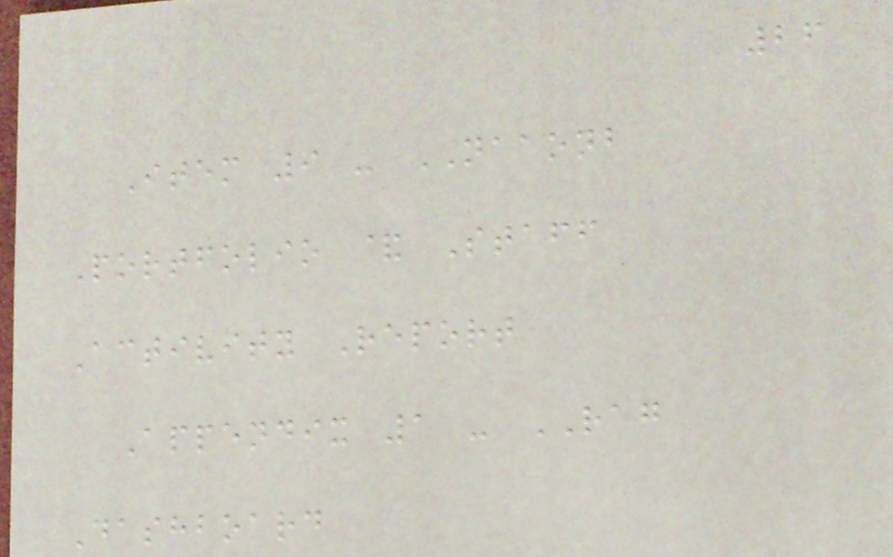26
Item 9 - NAAONB
Portfolio & Staff
Activity Report
Appendix 1 - RAG
Dashboard
